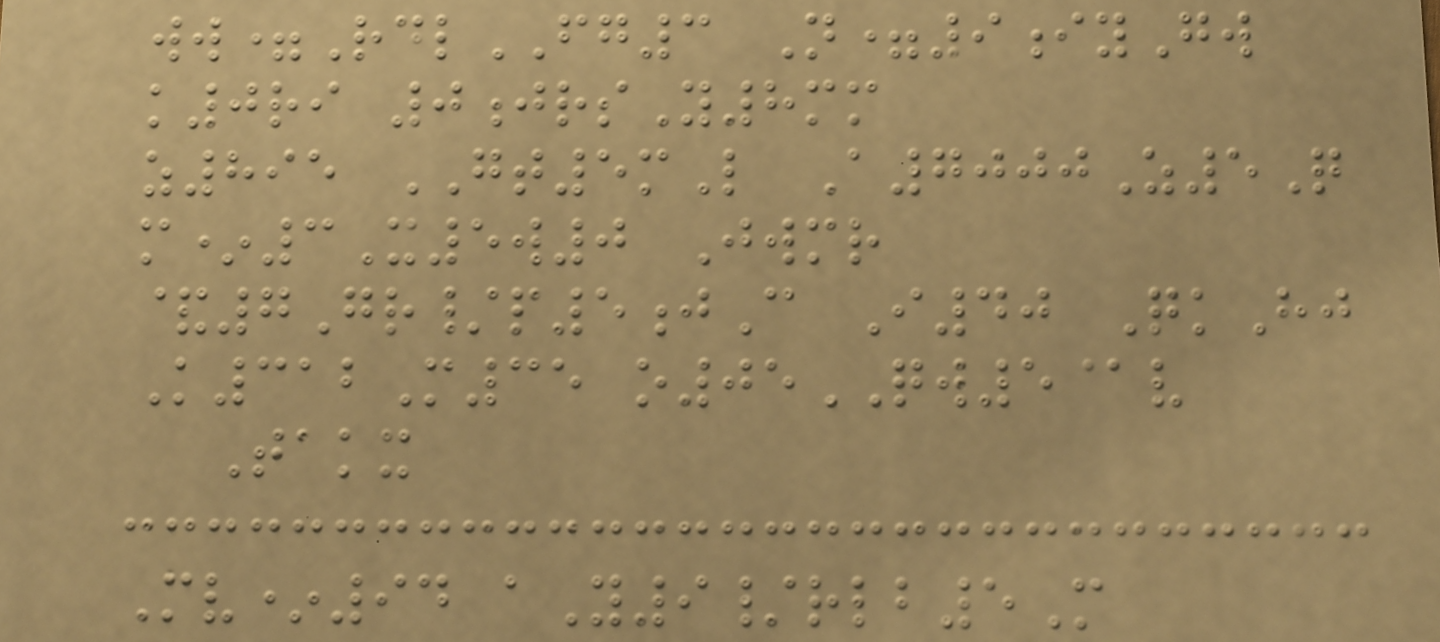ww=RdlFG3 N=9iyGw
k0ri 0jrsY8mm
z895 GT5mL A7000Z5Q
m*3X5w0 Jwmr
&7Gr/p5jC I40 QkHj
K312M35 o05QW5@v
Takx
Mv*94 aY9/rlb5M
